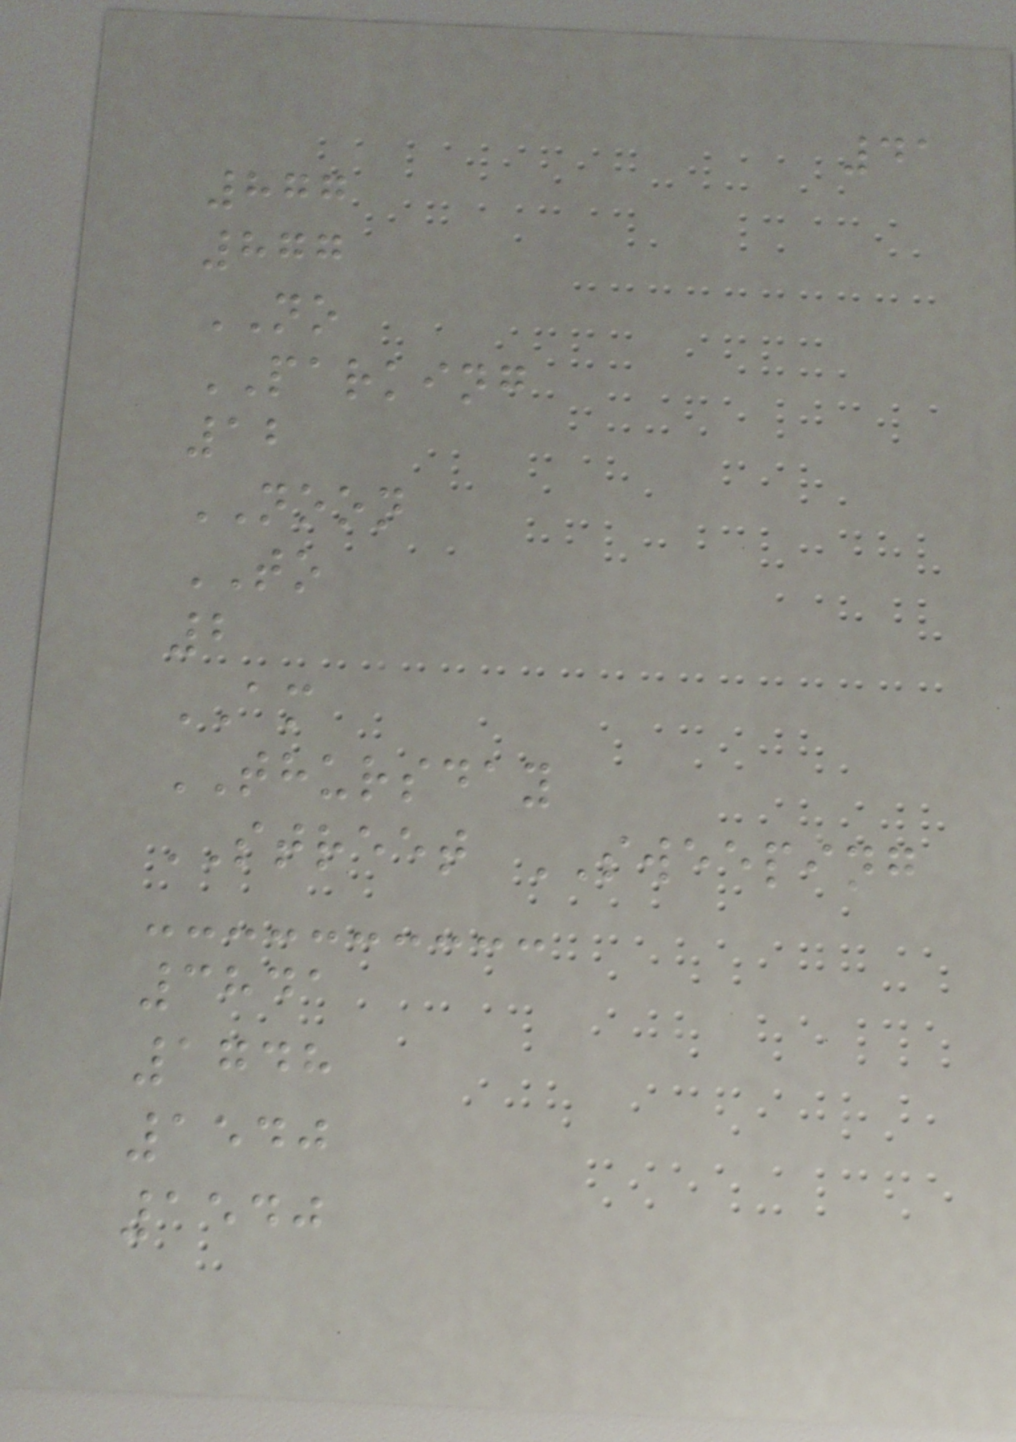41
877
877
NO
PARKING
12
NOON
TO
2
AM
THURSDAY
STREET SWEEPING
3841
1748
1540
1540
